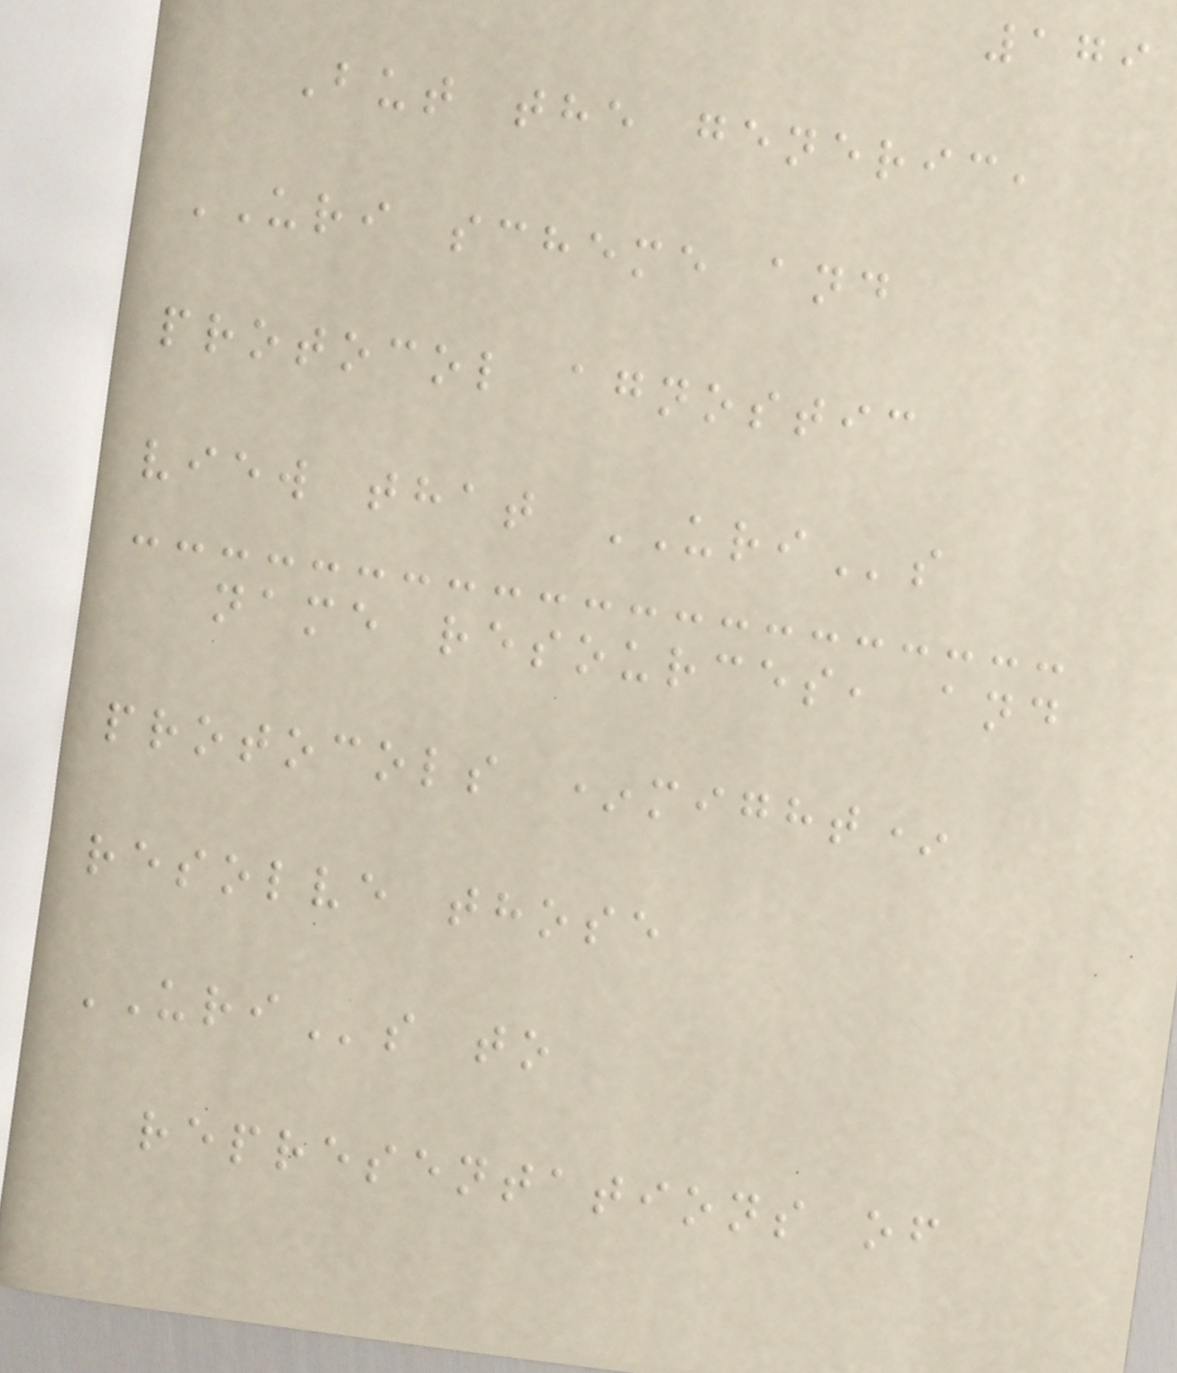179
But the generic,
URI scheme and
protocol agnostic
view that URIs
name resources, and
protocols *might*
resolve those
URIs to
representations of
